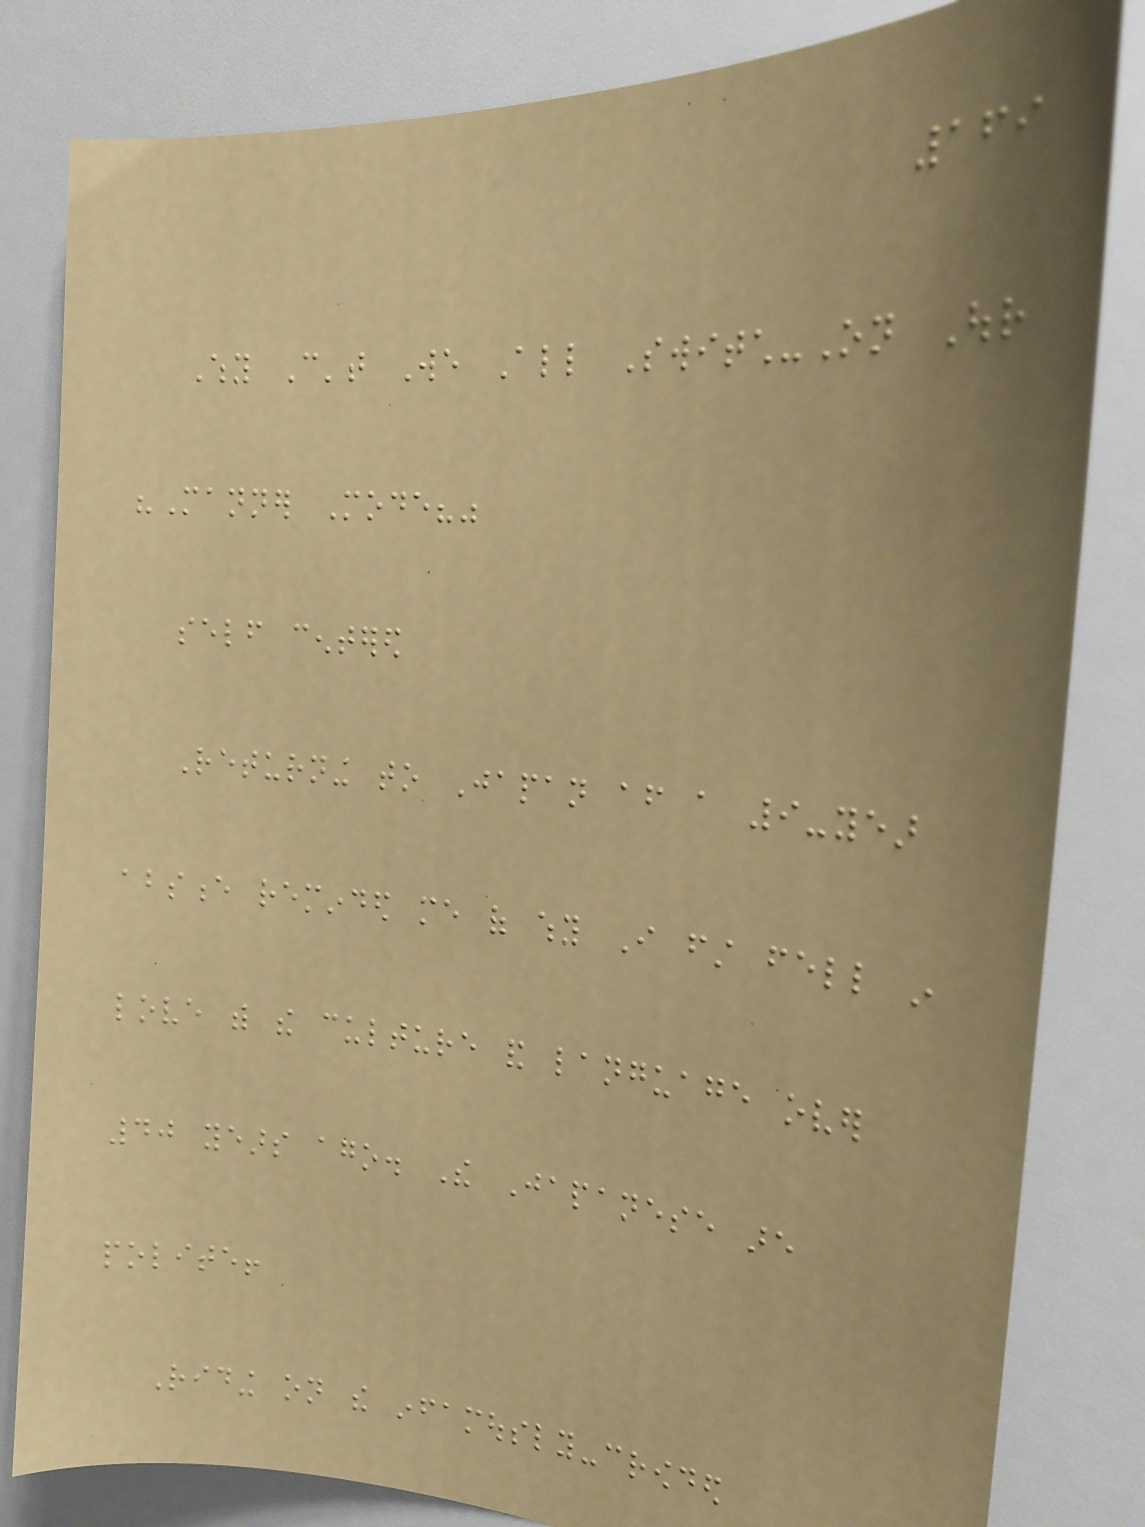169
Why Can't We All Switch-On Our
"Manner Mode?"
self centered
Returning to Japan after a 9-year
absence reminded me of why I first fell in
love with the culture and language over
40 years ago. The Japanese are
polite!
Riding on the infamously-crowded
